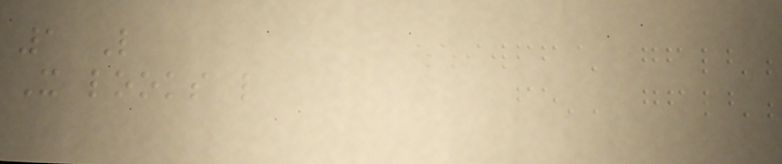1 Like
It looks like
